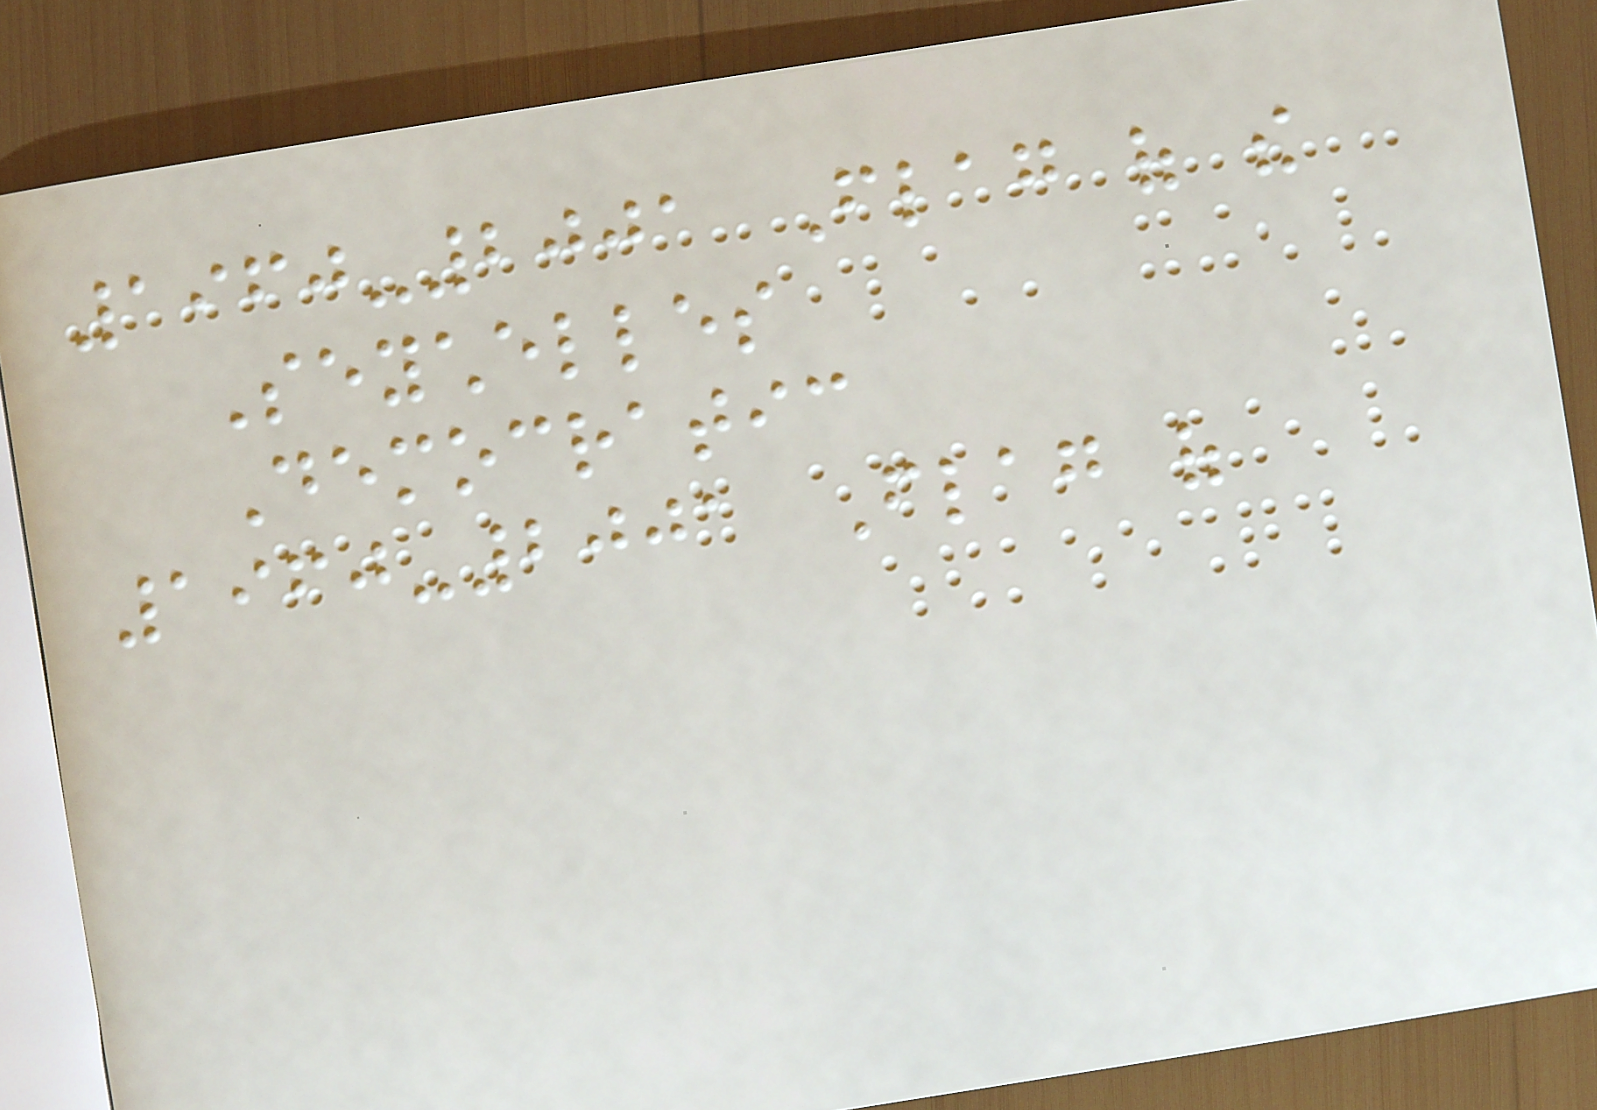1960-2001 Flag of the
Seychelles
Democratic
1960-2001 Flag of
